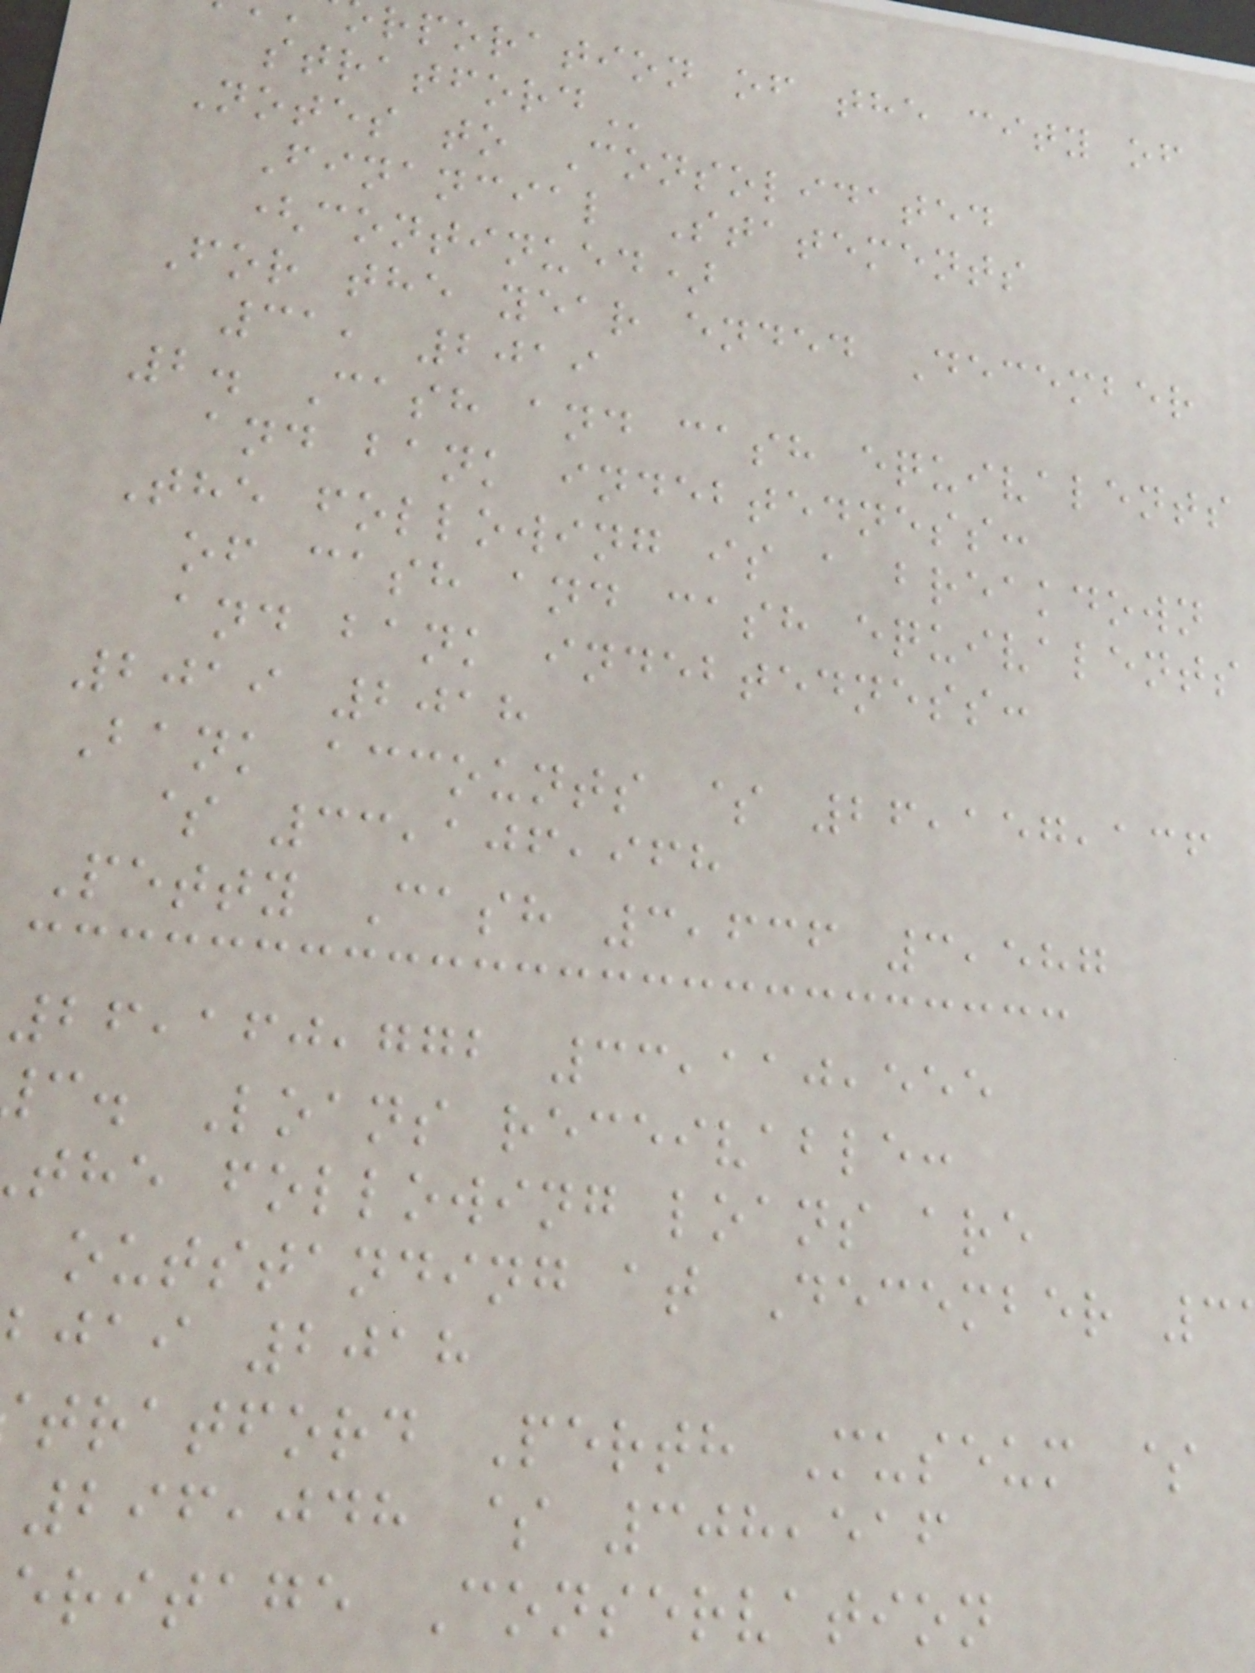rporation of the city of
Notes to Consolidated
Financial Statements
(continued)
For the year ended December
31, 2019
2. Cash and cash equivalents
and bank indebtedness:
The following is a breakdown
of cash and cash equivalents
and bank indebtedness:
2019 2018
Bank accounts $ 26,157,136
$ 33,106,968
Petty Cash 3,636 3,587
26,160,772 33,110,555
c. Loans receivable:
the following loans are
outstanding at December 3
jai 2018
tratford Perth Museum $
296,048 $ 308,516
eritage Conservation
